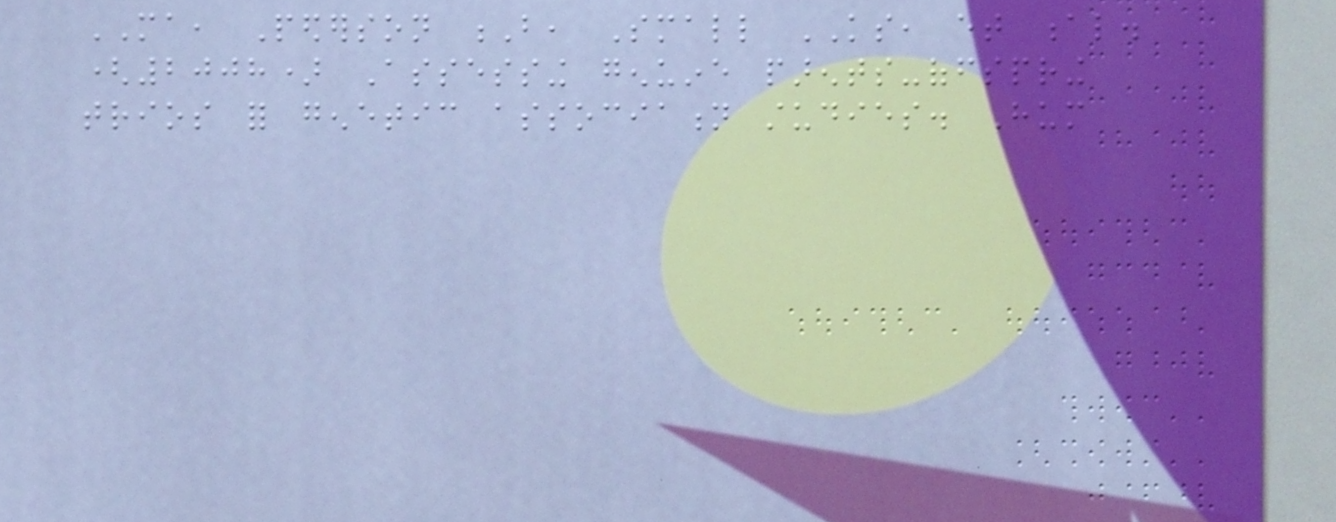MA, Pederson B, Small KS, et al.
(2008) Assessing genuine parents-offspring
trios for genetic association studies. Hum
